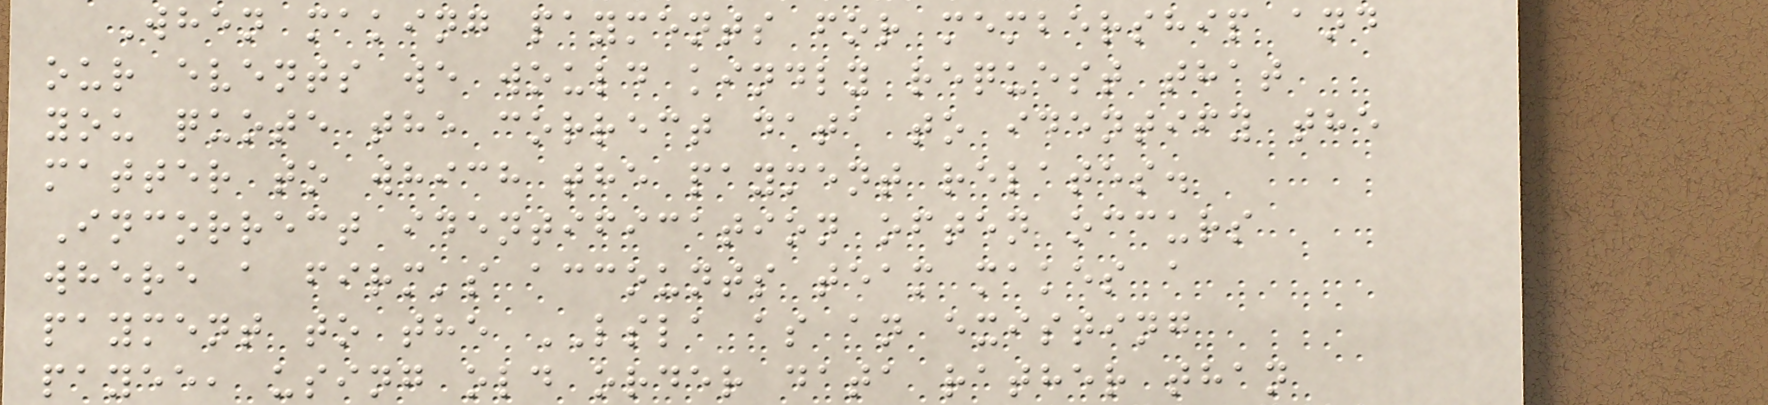When making payments for membership and
our events we would kindly request that
you quote the correct data to identify the
matter to which the payment relates.
Incorrect identification often occurs
where a firm's accounts team makes a
payment to the LSLA as an existing
payee, using old order data rather than
